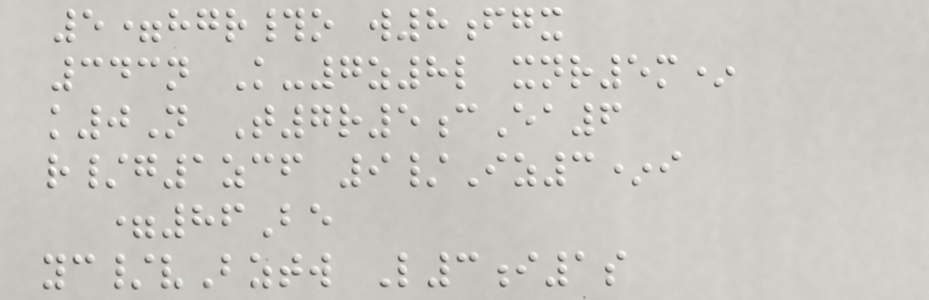5=hgr#o w8fgx
343n K-7z8l xnr5m*
k0N T7r5cEa6
r/g1zcf 9/Iz3*i
=86Be
yc/vBztw L3i1s
